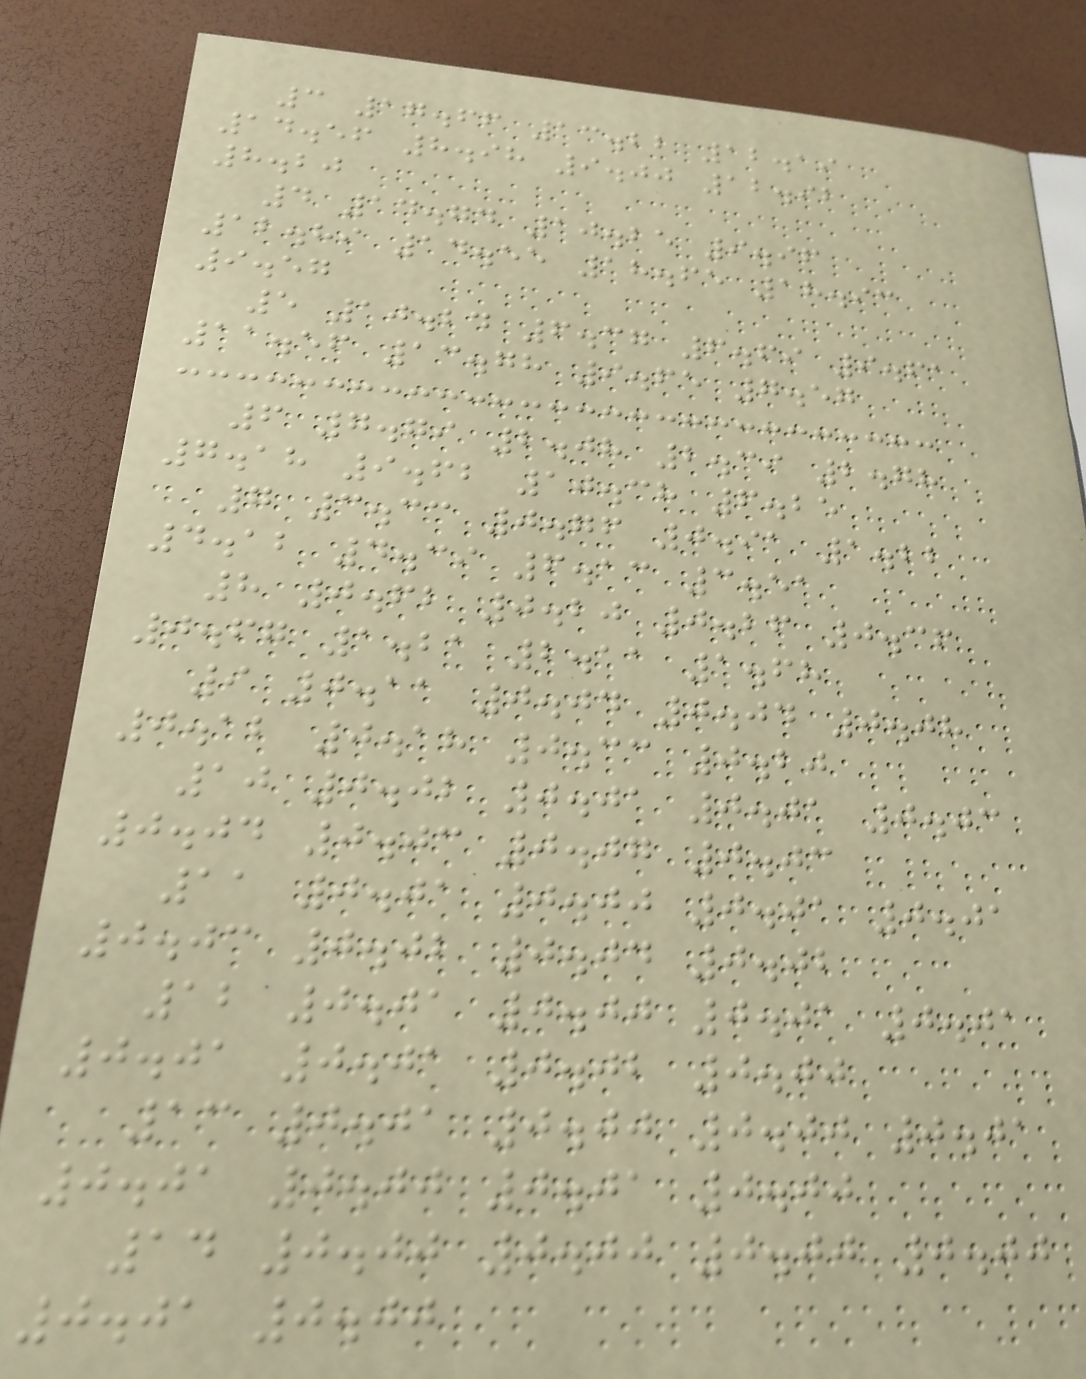3 17.66 13.22 12.19
14.56 8.98 9.00 12.92
8.20
4 14.74 10.25 9.96
12.89 14.55 18.65 18.93
9.57
5 10.24 6.37 6.69 9.61
11.56 13.78 9.65 7.57
6 7.79 2.08 2.39 2.78
7.18 9.62 10.38 6.25
7 3.33 0.76 0.91 1.22
4.12 4.39 6.13 3.51
8 0.62 0.20 0.26 0.36
0.67 1.21 2.11 1.68
9 0.11 0.04 0.04 0.08
0.12 0.18 0.33 0.20
10 0.02 0.01 0.01 0.03
0.04 0.03 0.07 0.03
11 0.01 0.00 0.01 0.01
0.03 0.02 0.04 0.02
12 0.01 0.00 0.01 0.01
0.01 0.01 0.02 0.00
13 0.01 0.00 0.00 0.01
0.01 0.00 0.01 0.00
14 0.00 0.00 0.00 0.00
0.01 0.00
